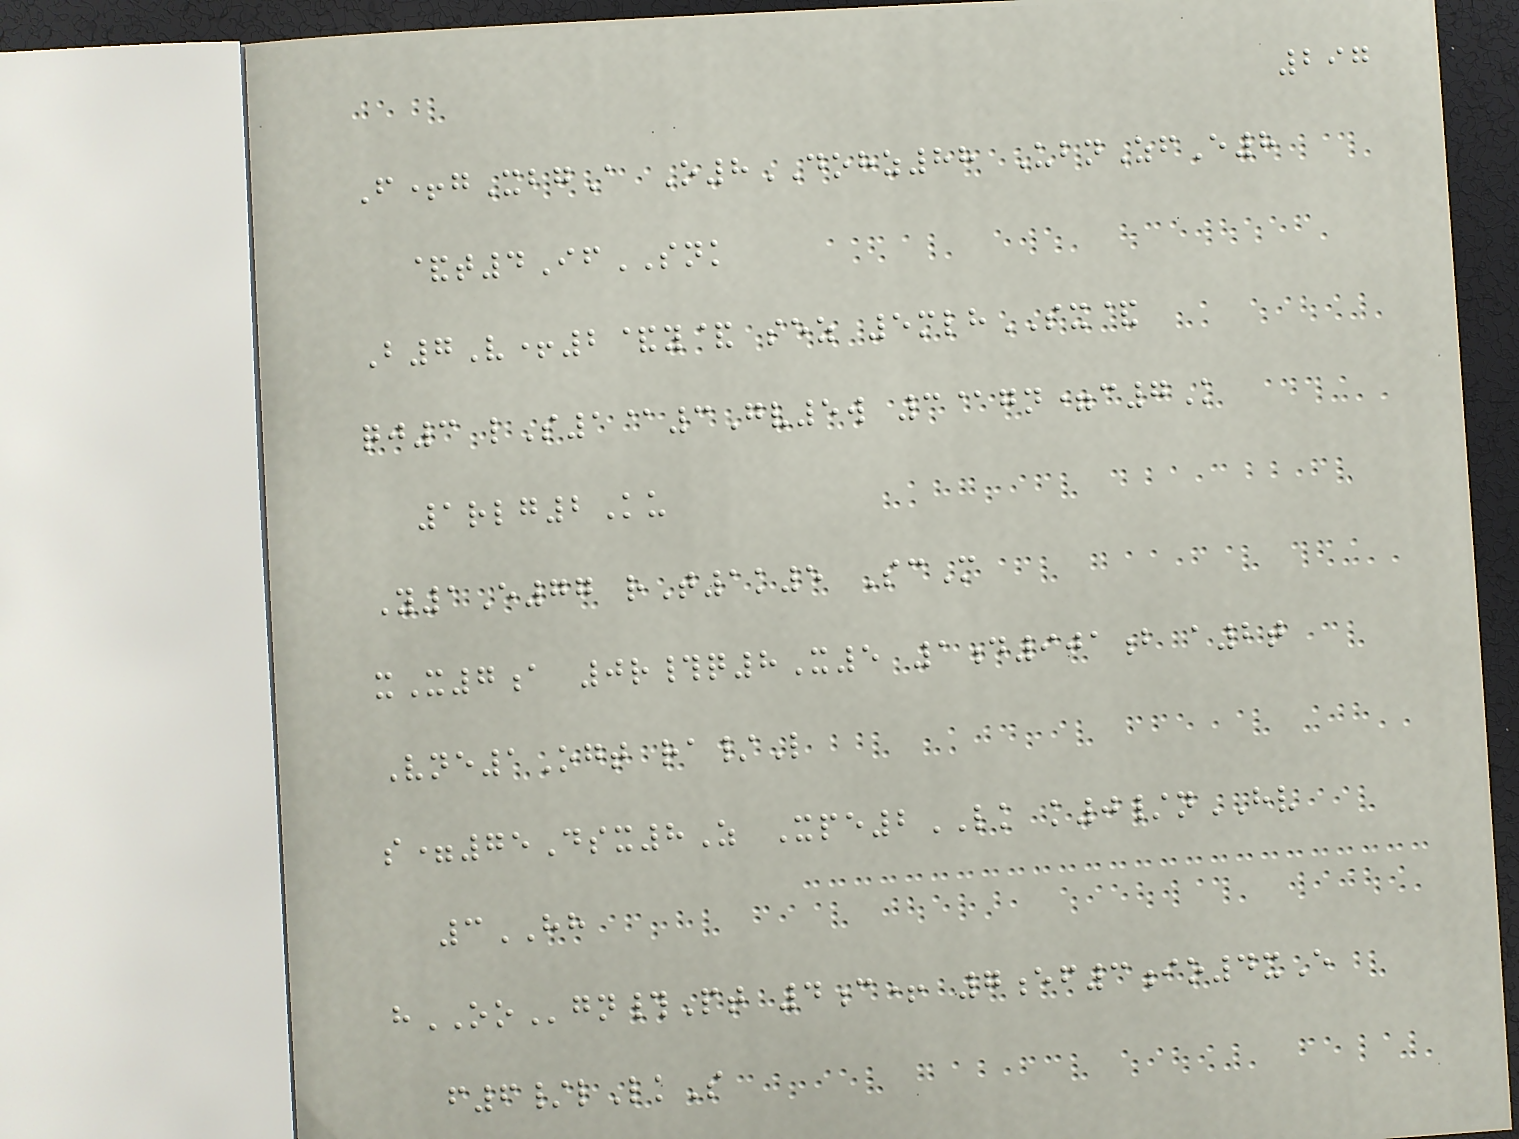297
F+gXbgA O8DOHZ88 UbnZfE8
&t4IfSNK
B7V+2&y& sez 5mlhSX&
qj3 lS1@3Gv5w 3@gn=c7K
1rlg2Ku
Y1E77 rT1k5 ScM
xX7a 0r#q8X5 1d901b a2t
Vne1Ogt ra/L
s=75Dsx8Z Xpe2LK k0/nHV
3HH
hOOgn#Pt 4c+ 7ef3io4xE
f6/lLkS
